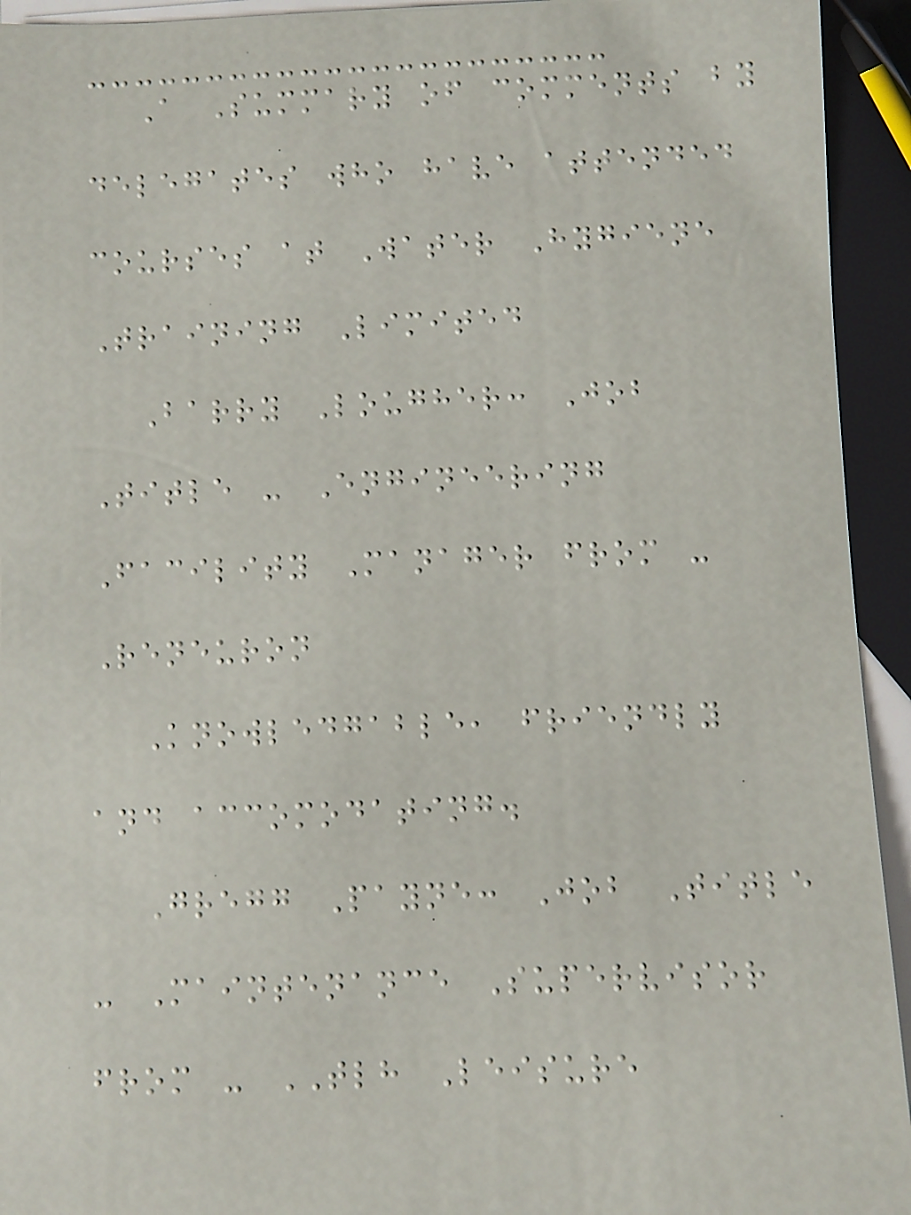A Summary of comments by
delegates who have attended
courses at Water Hygiene
Training Limited
Barry Lougher: Job
Title - Engineering
Facility Manager from -
Reneuron
Knowledgable, friendly
and accomodating.
Gregg Payne: Job Title
- Maintenance Supervisor
from - TLH Leisure
